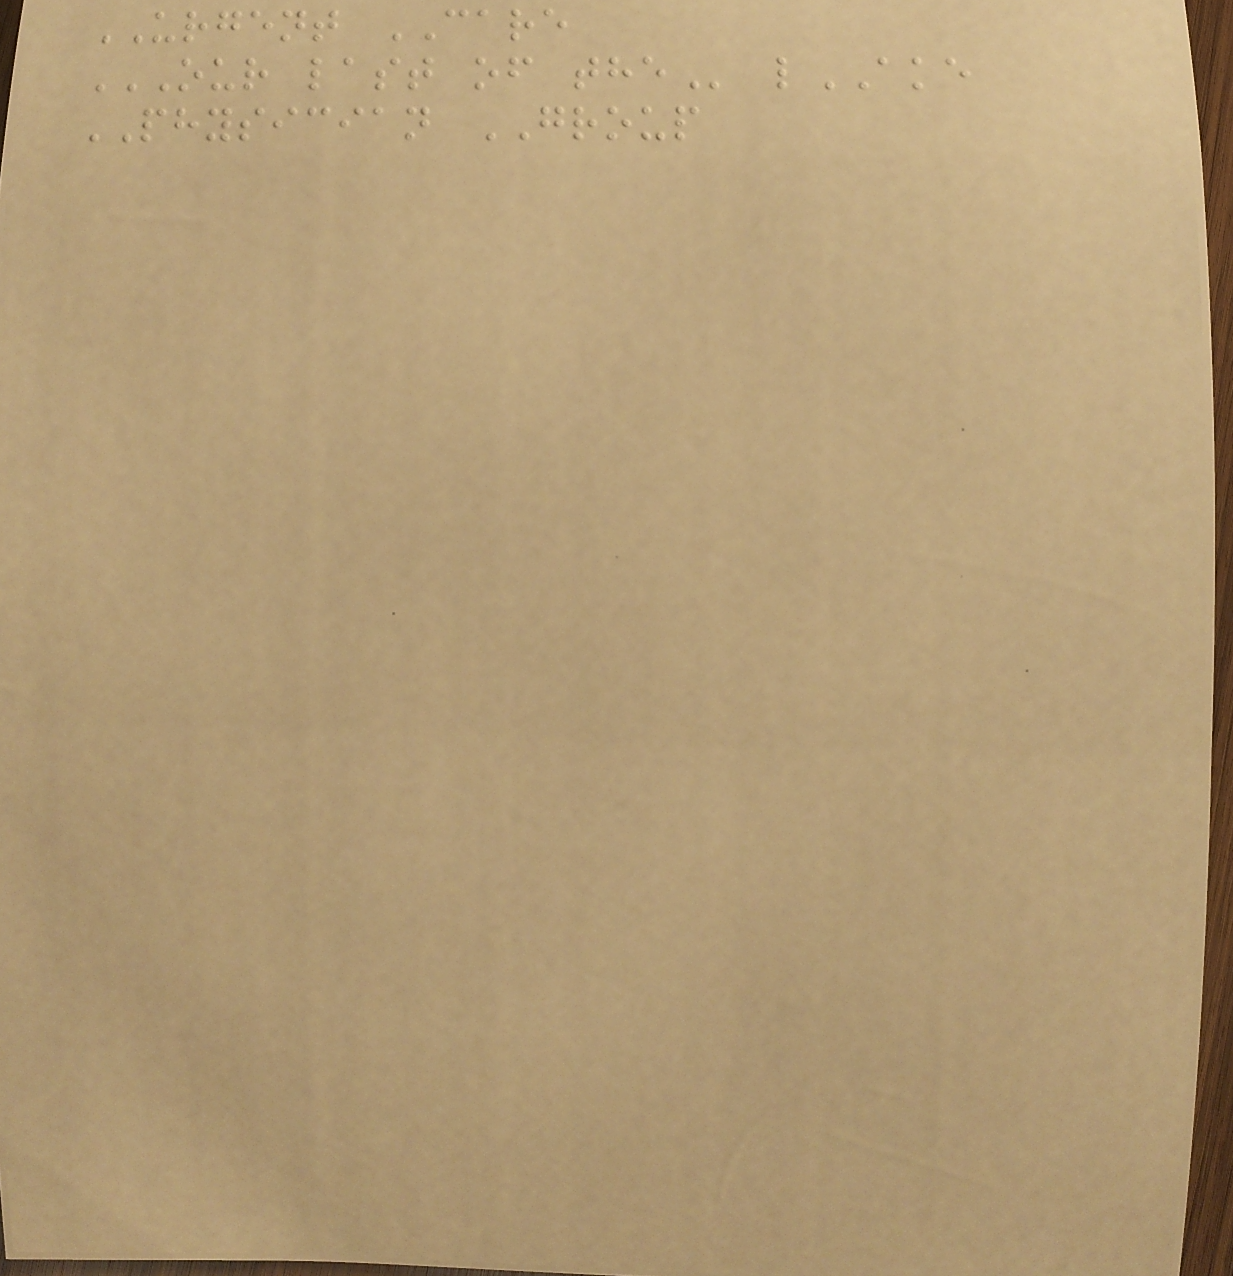URGENT CARE
OUR LAST OF THE lAKE
PHYSICIAN GROUP
